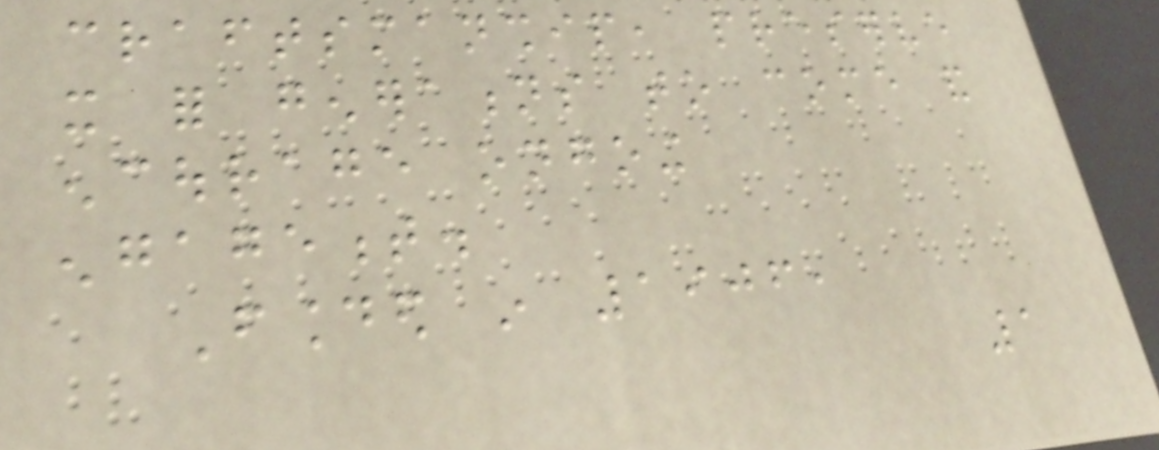craftsmanship, preserve
it for generations to come and
encourage ongoing
engagement.
Founded in 1906,
1
